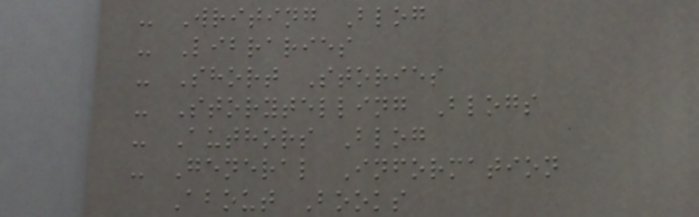- Writing Blog
- Libraries
- Short Stories
- Storytelling Blogs
- Authors Blog
- General Information
About Books
